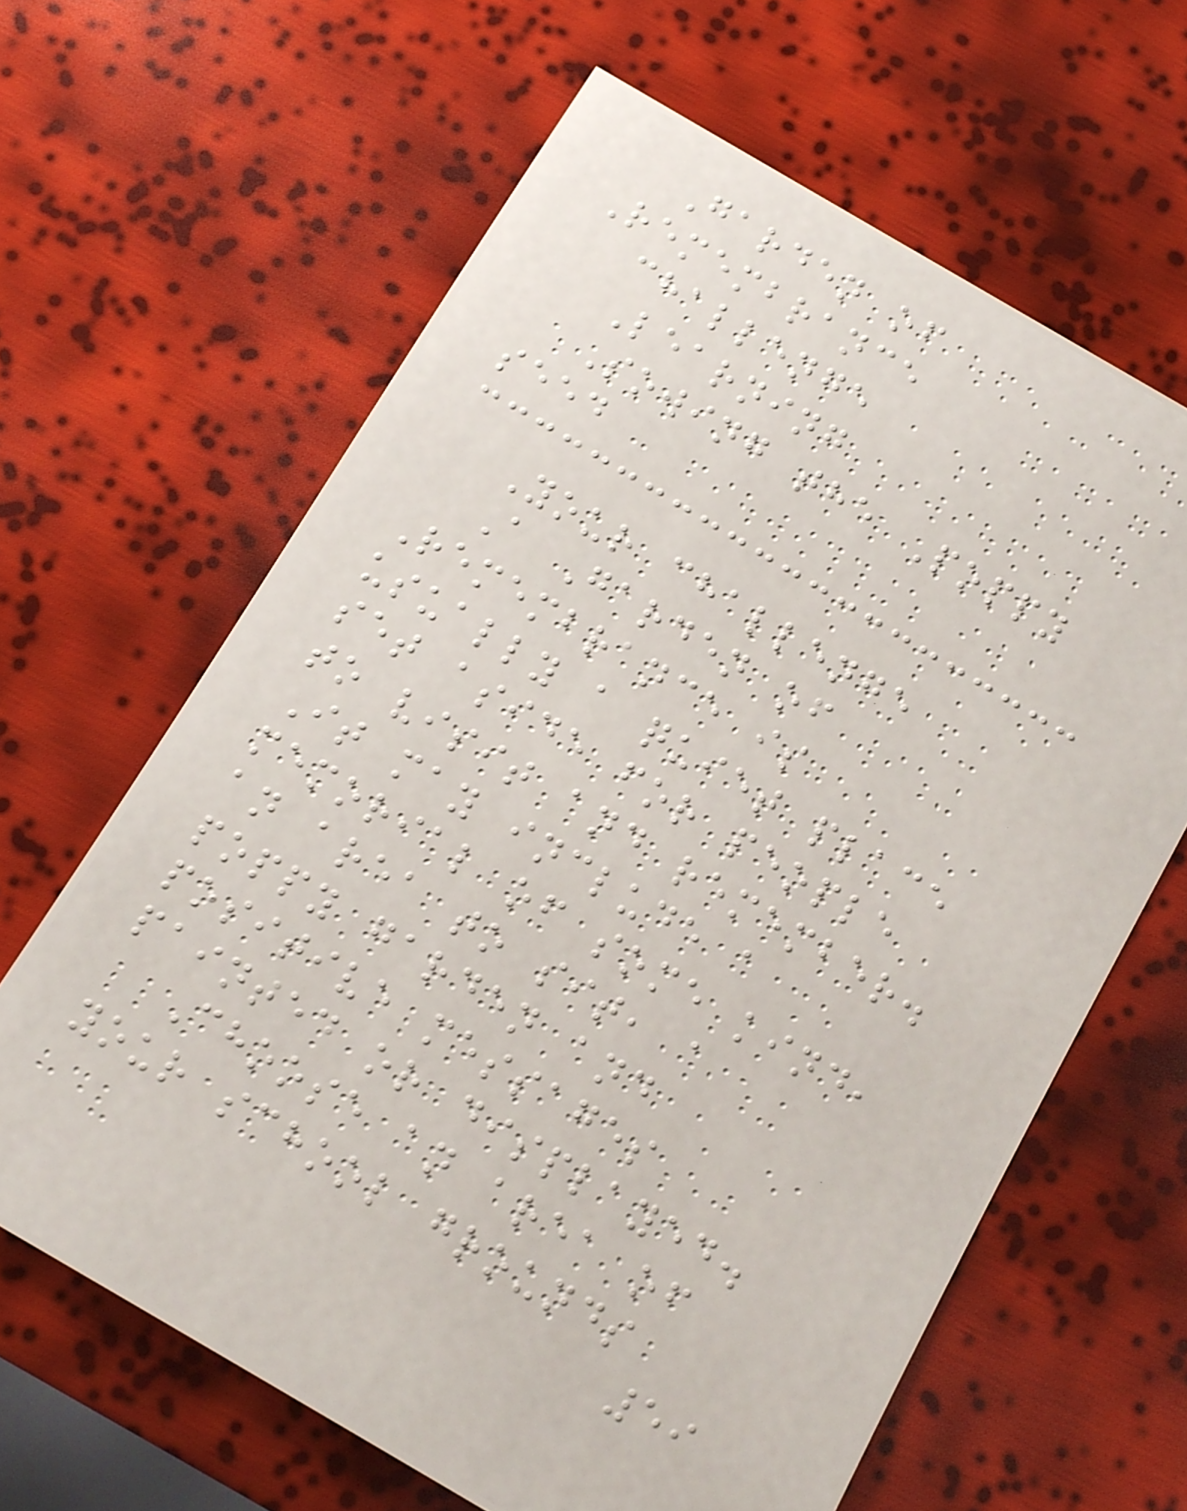Garden of
Remembrance
challenge
Learning
Sowing the Poppy
seed
Your challenge
A Garden of
Remembrance is
usually a quiet place
set aside for people
to visit and remember.
It may include a
memorial of some kind,
an area to sit, a
poppy garden and
positive messages
painted or displayed.
Choose an area of
your school grounds
59
